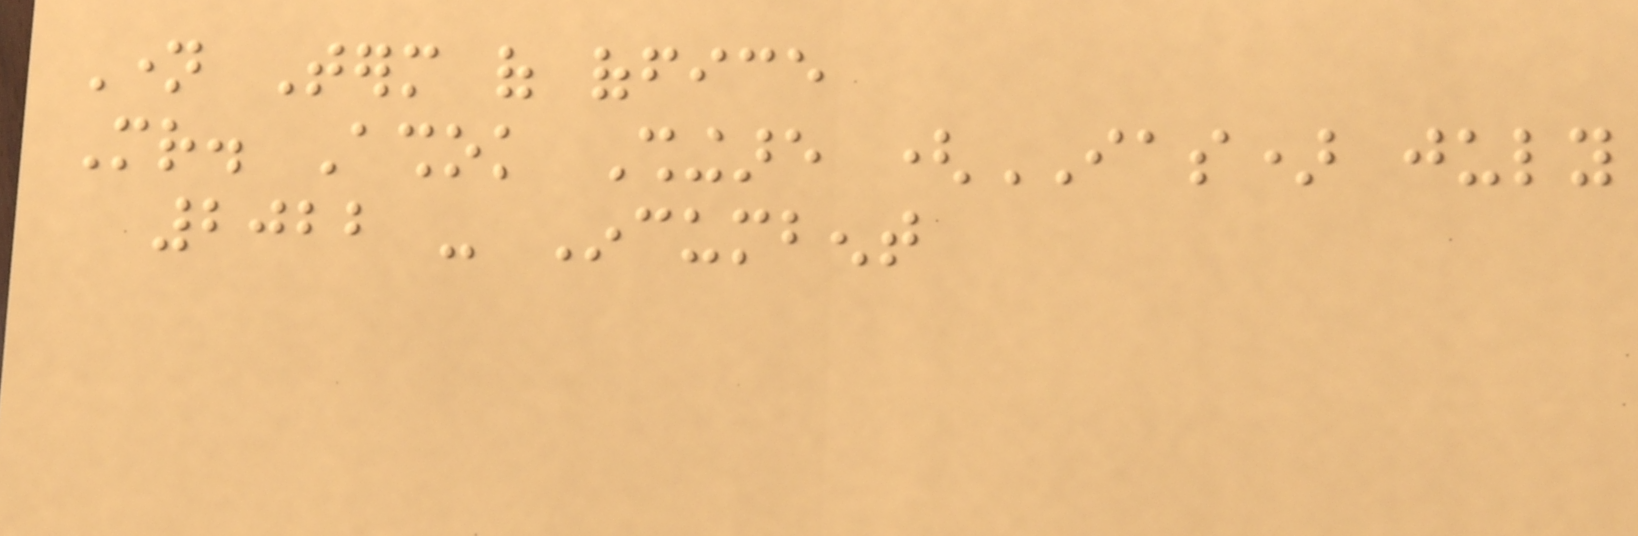Name Term of office
Mr. Ashok Shingare (IAS) july
2022 - Incumbent
